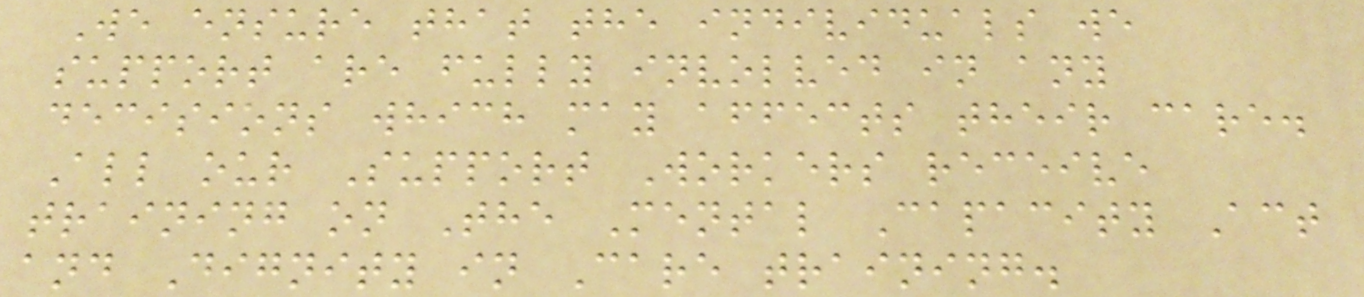We ensure that the individuals we
support are fully involved in any
decisions which may affects their care.
All our Support Workers receive
training on The Mental Capacity Act
and Dignity in Care training.
